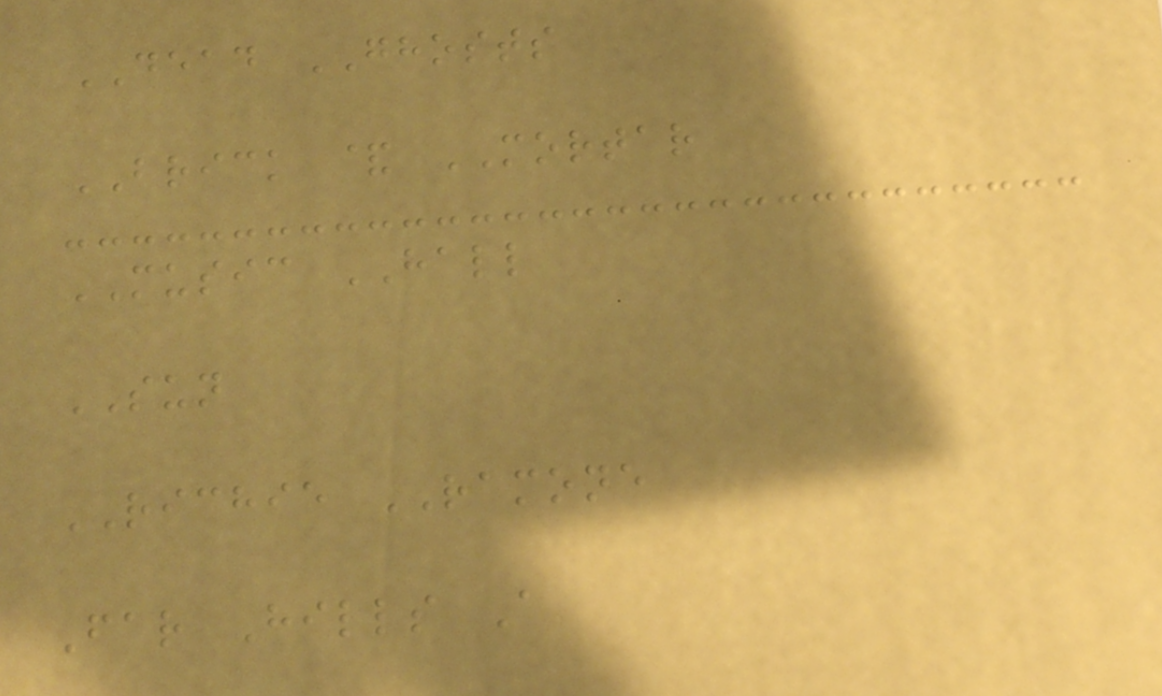DEAD GHOSTS
BRICK & MORTAR
MUSIC HALL
SUN
RICHIE RAMONE
Far Hills A
